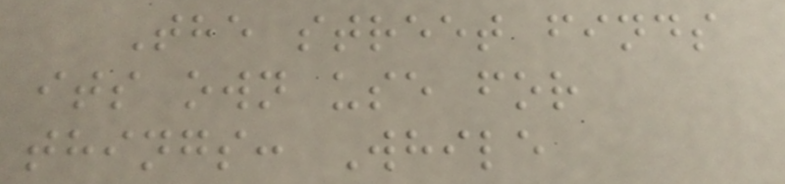The street finds
its own use for
things: While
